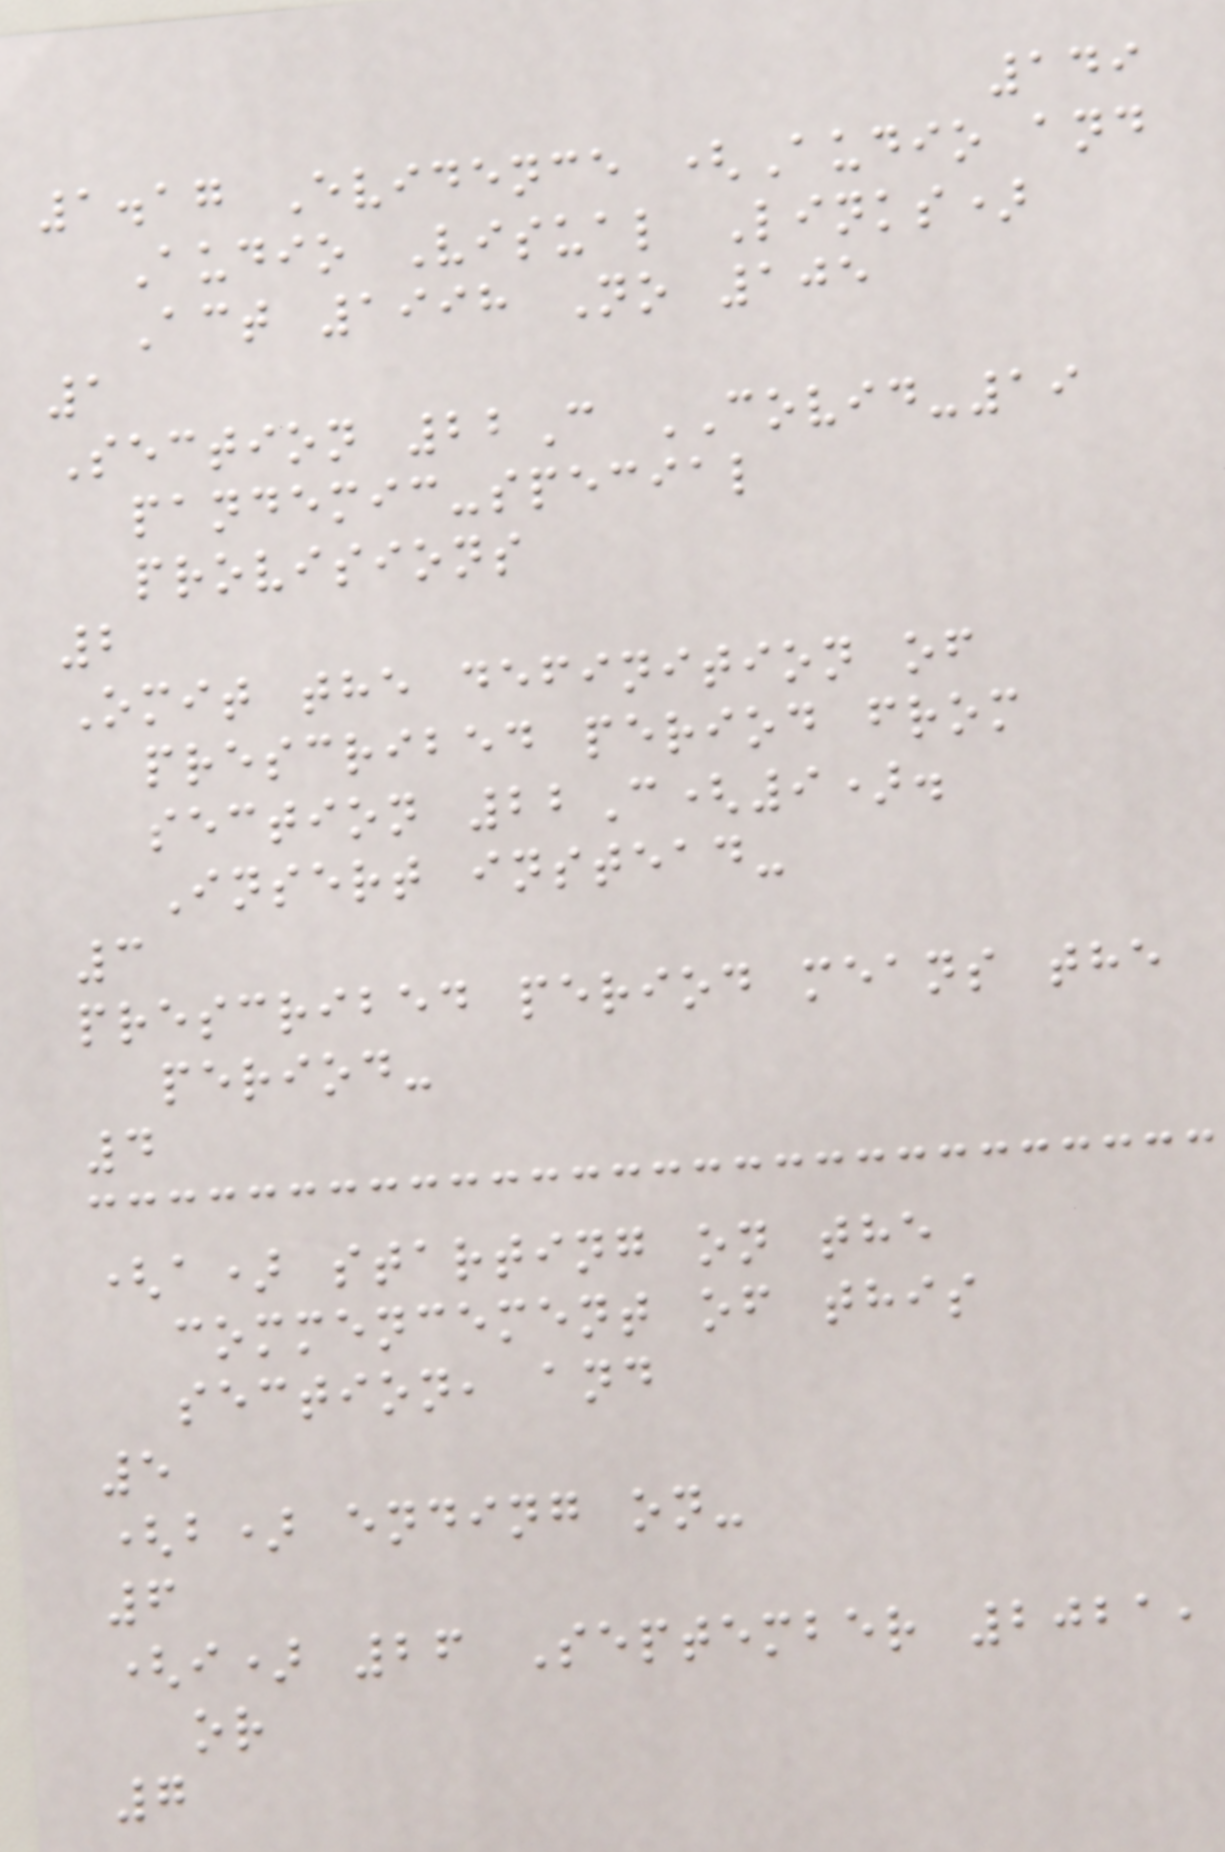149
1.17 Evidence (Audio and
Audio Visual Links)
Act 1998 No 105
1
Section 22C COVID-19
pandemic-special
provisions
2
Omit the definition of
prescribed period from
section 22C(9).
Insert instead-
3
prescribed period means the
period-
4
(a) starting on the
commencement of this
section, and
5
(b) ending on-
6
(i) 26 September 2021,
or
7
